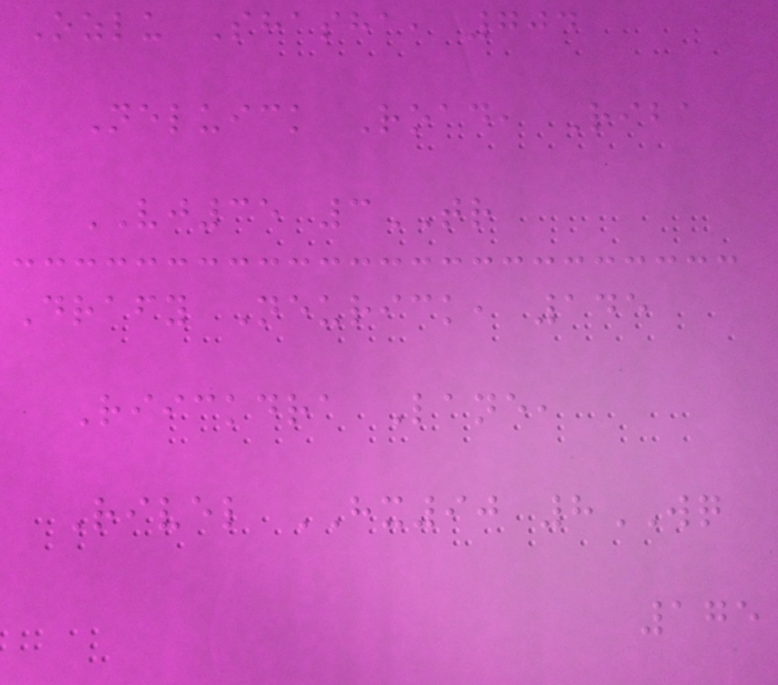Ozlu Shasha, 704
Neluick Road, Riba
VJ35 3TR
Drafy Neurick, 145
Riickdra Lane,
Rivel HX90 8WQ
175
